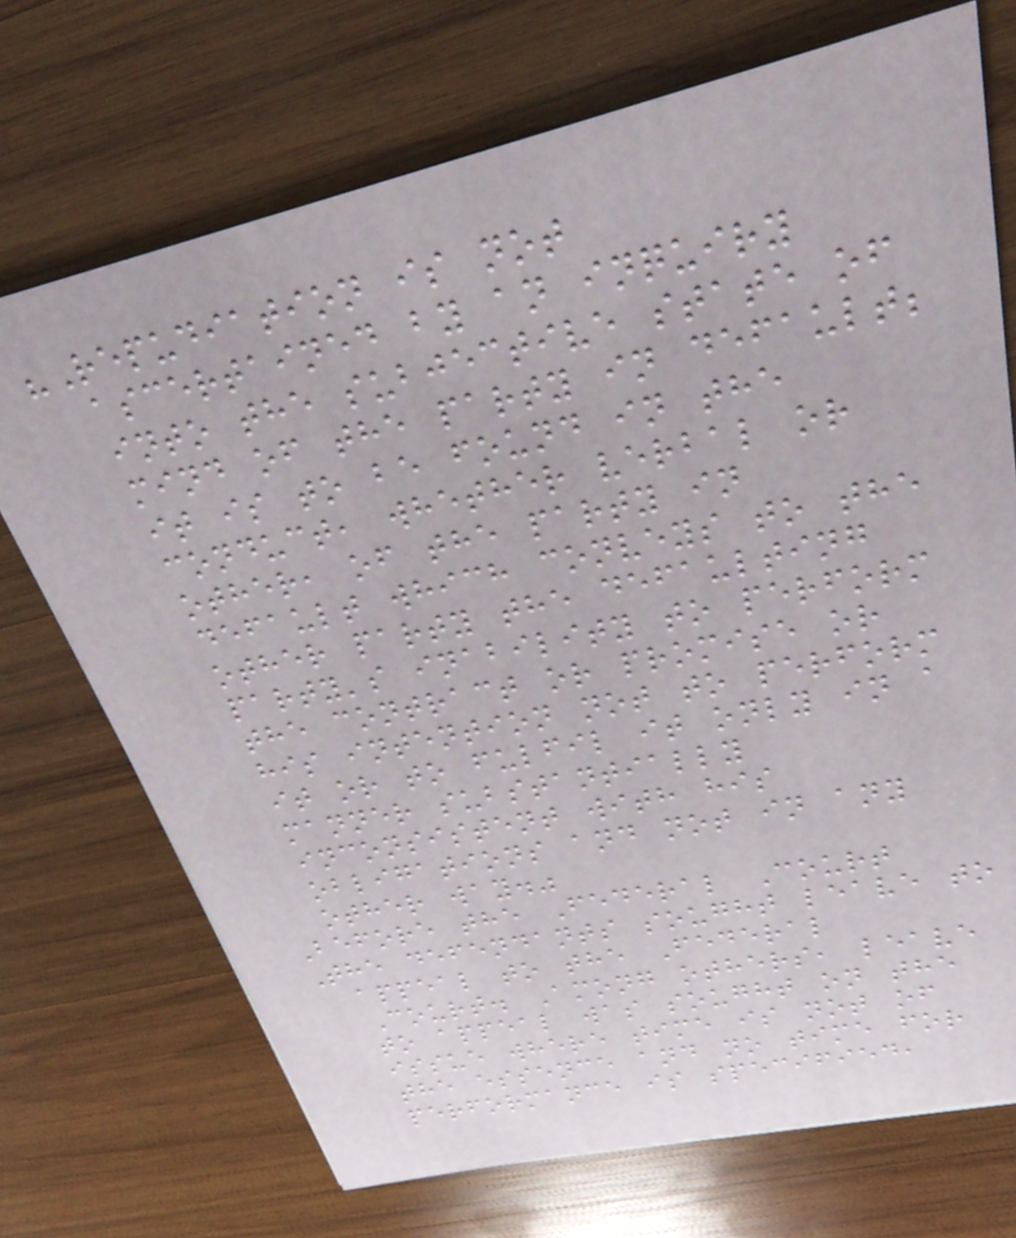"Repudiation is not
ascertained by an inquiry
into the subjective state of
mind of the party in default;
it is to be found in the
conduct, whether verbal or
other, of the party in
default which conveys to the
other party the defaulting
party's inability to perform
the contract or promise or
his intention not to perform
it or to fulfil it only in a
manner substantially
inconsistent with his
obligations and not in any
other way."
Before the Federal Court
The defendants sought leave to
appeal to the Federal
Court. Among others, leave
to appeal was sought on the
issue where time is not of
the essence and no time for
performance is specified,
